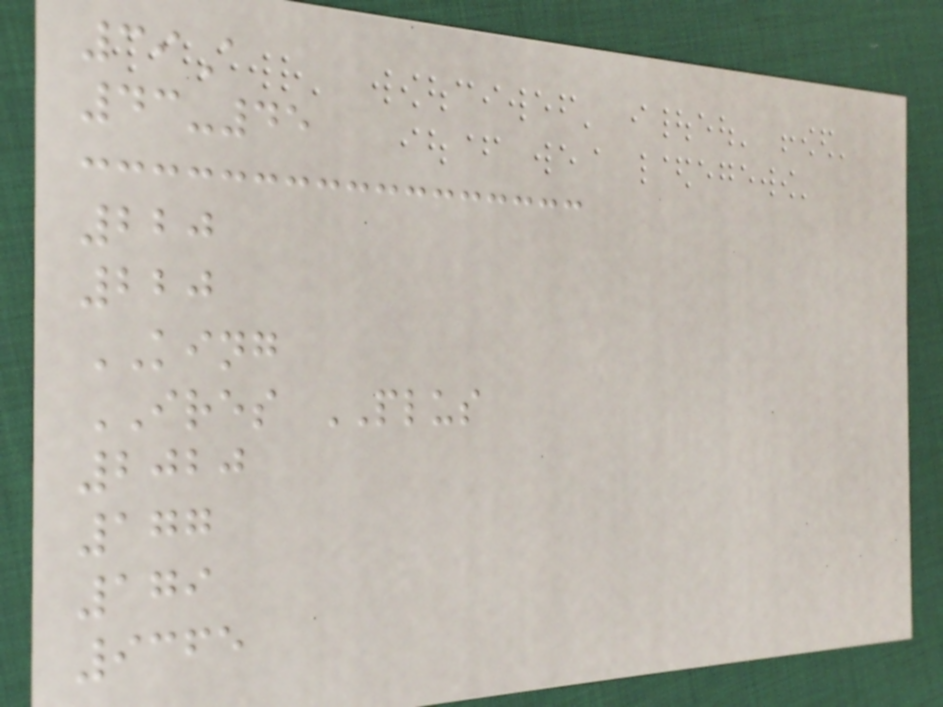39A
43-45
220
220
KING
IRES PLUS
2020
177
179
9365
